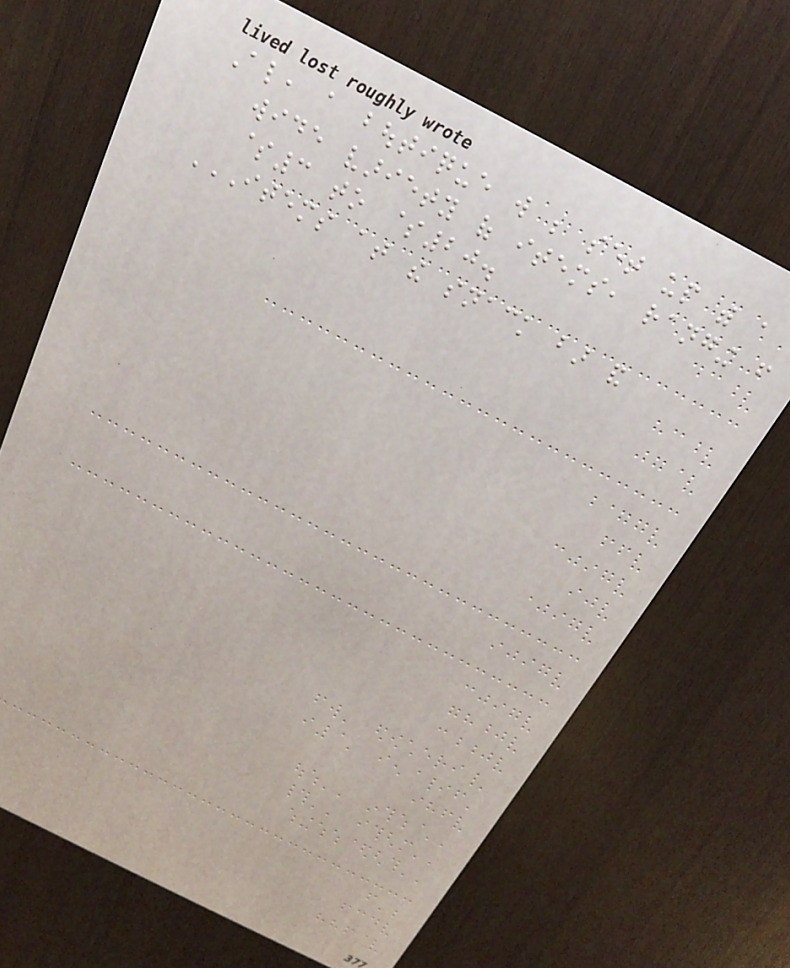Also, a boutique will be set up with a
wide variety of items, ranging from
$3 to $20.
ITEMS AT THE SNACK BAR AND
